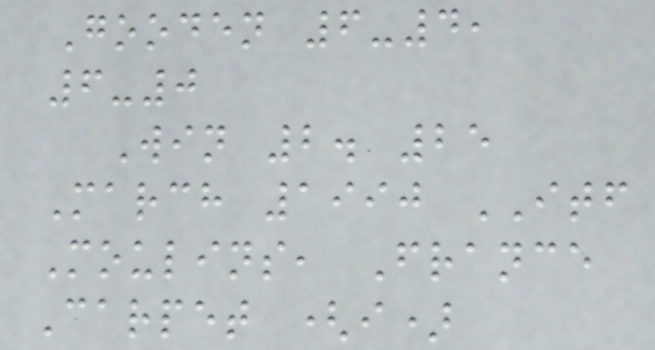Gooden 6-4,
6-0
Win 2. 25
March 1990 ITF
Moulins, France
Carpet (i)
